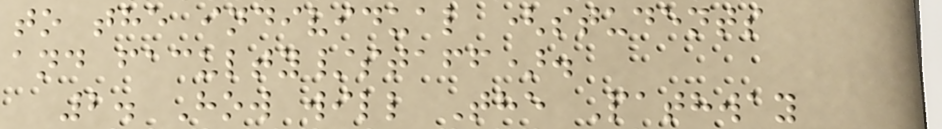to the individual (students
and faculty/staff).
2. How will The Pathway
